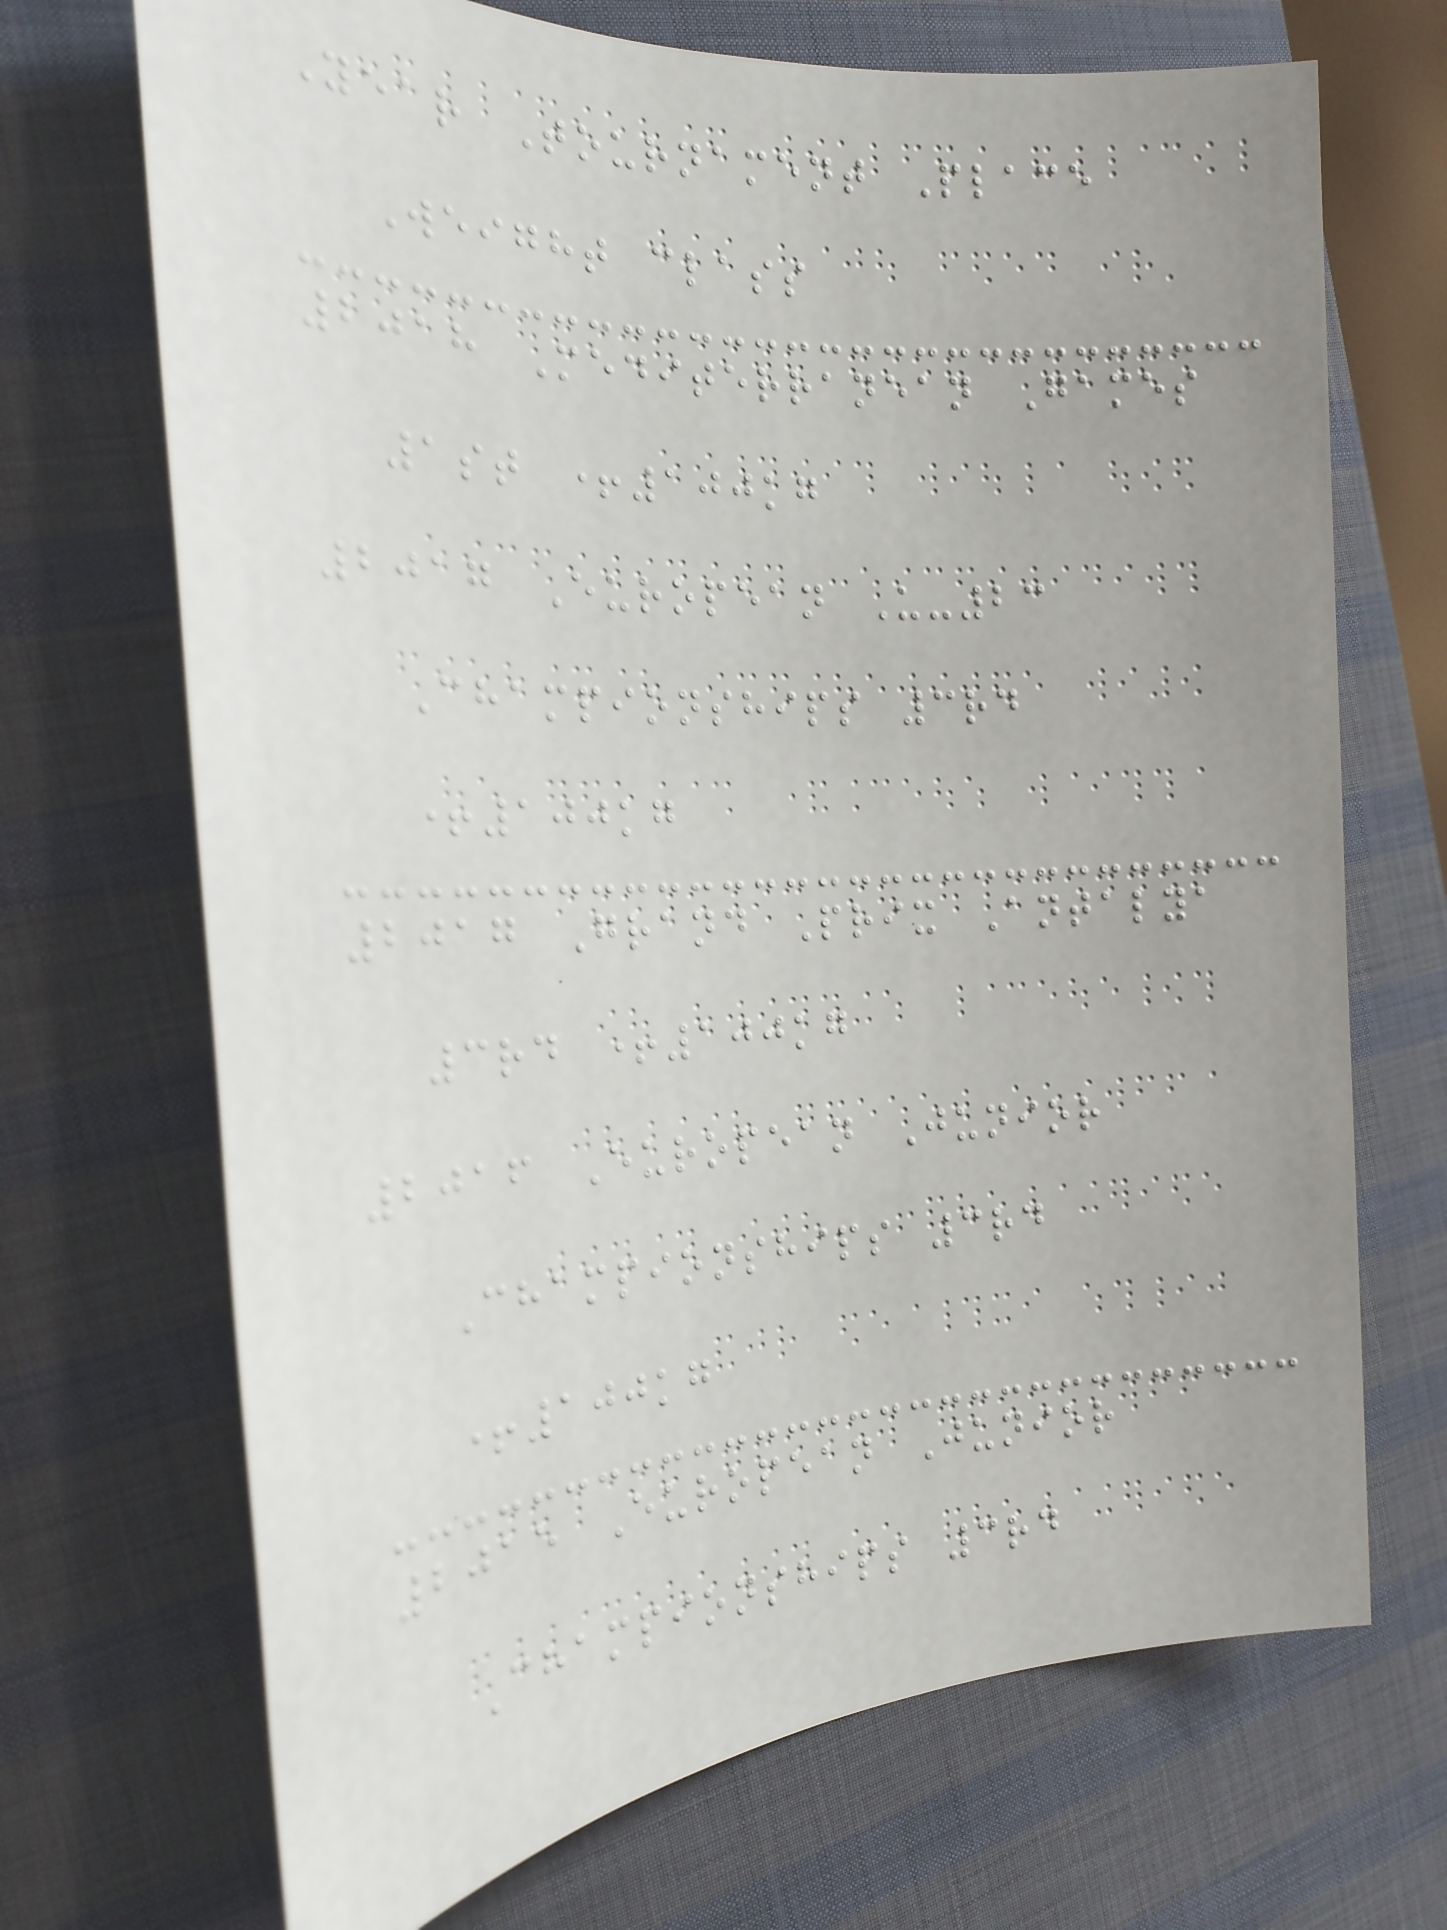Year Tournament Place
Weight class
2018 Mediterranean Games
1st +100kg
2017 European U-23
Championships 3rd
+100kg
2017 Grand Prix Antalya
3rd +100kg
2016 European Junior
Championships 3rd
+100kg
2015 European Junior
Championships 3rd
